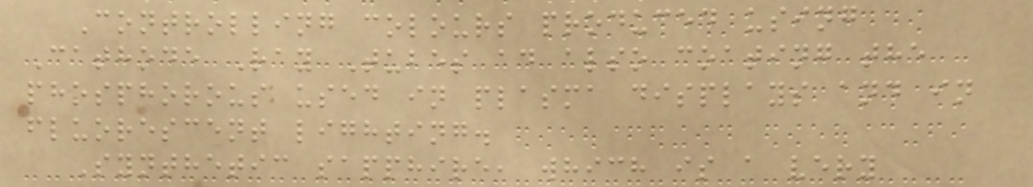Controlling colours produced using
Cathode Ray Tubes ad also coating the
phosphorous used in plasma displays and in
fluorescent lighting.
Synthetic sapphire, which is a very
